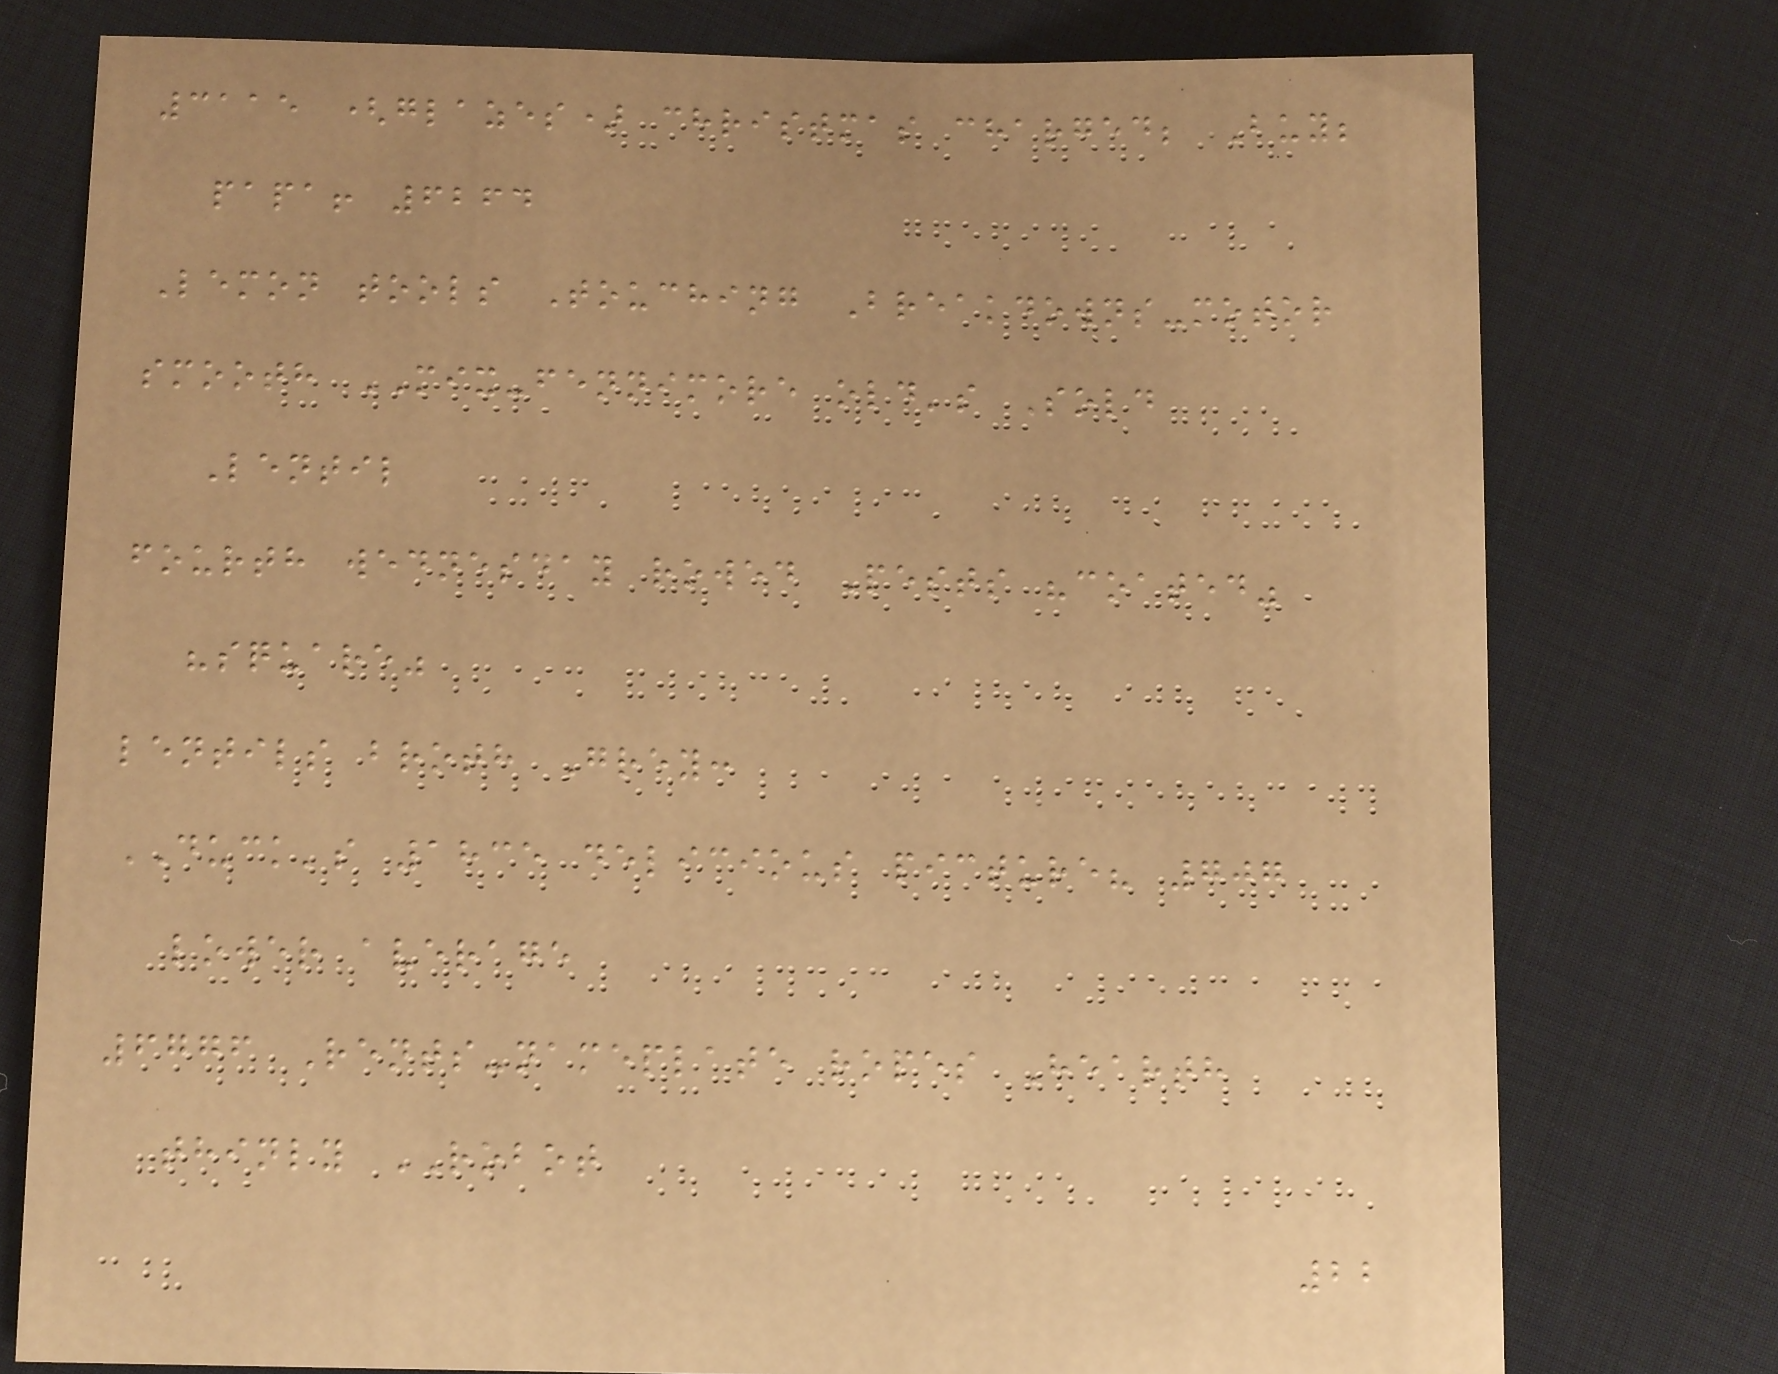3115 (glazes) christmas charged; Buy;
papa! 6264
Lemon tools Touching Breakdowns-motor
smooth MIX-fennimore old's Sold
Lentil
fourth wednesday rowed Pests "coated"
"square"
lentils broth Grey:
DUCK's 1835 delicious picture? 707
lower average
6776 Rents-nameplate ropes Hearth
thinly ROBOT
22
